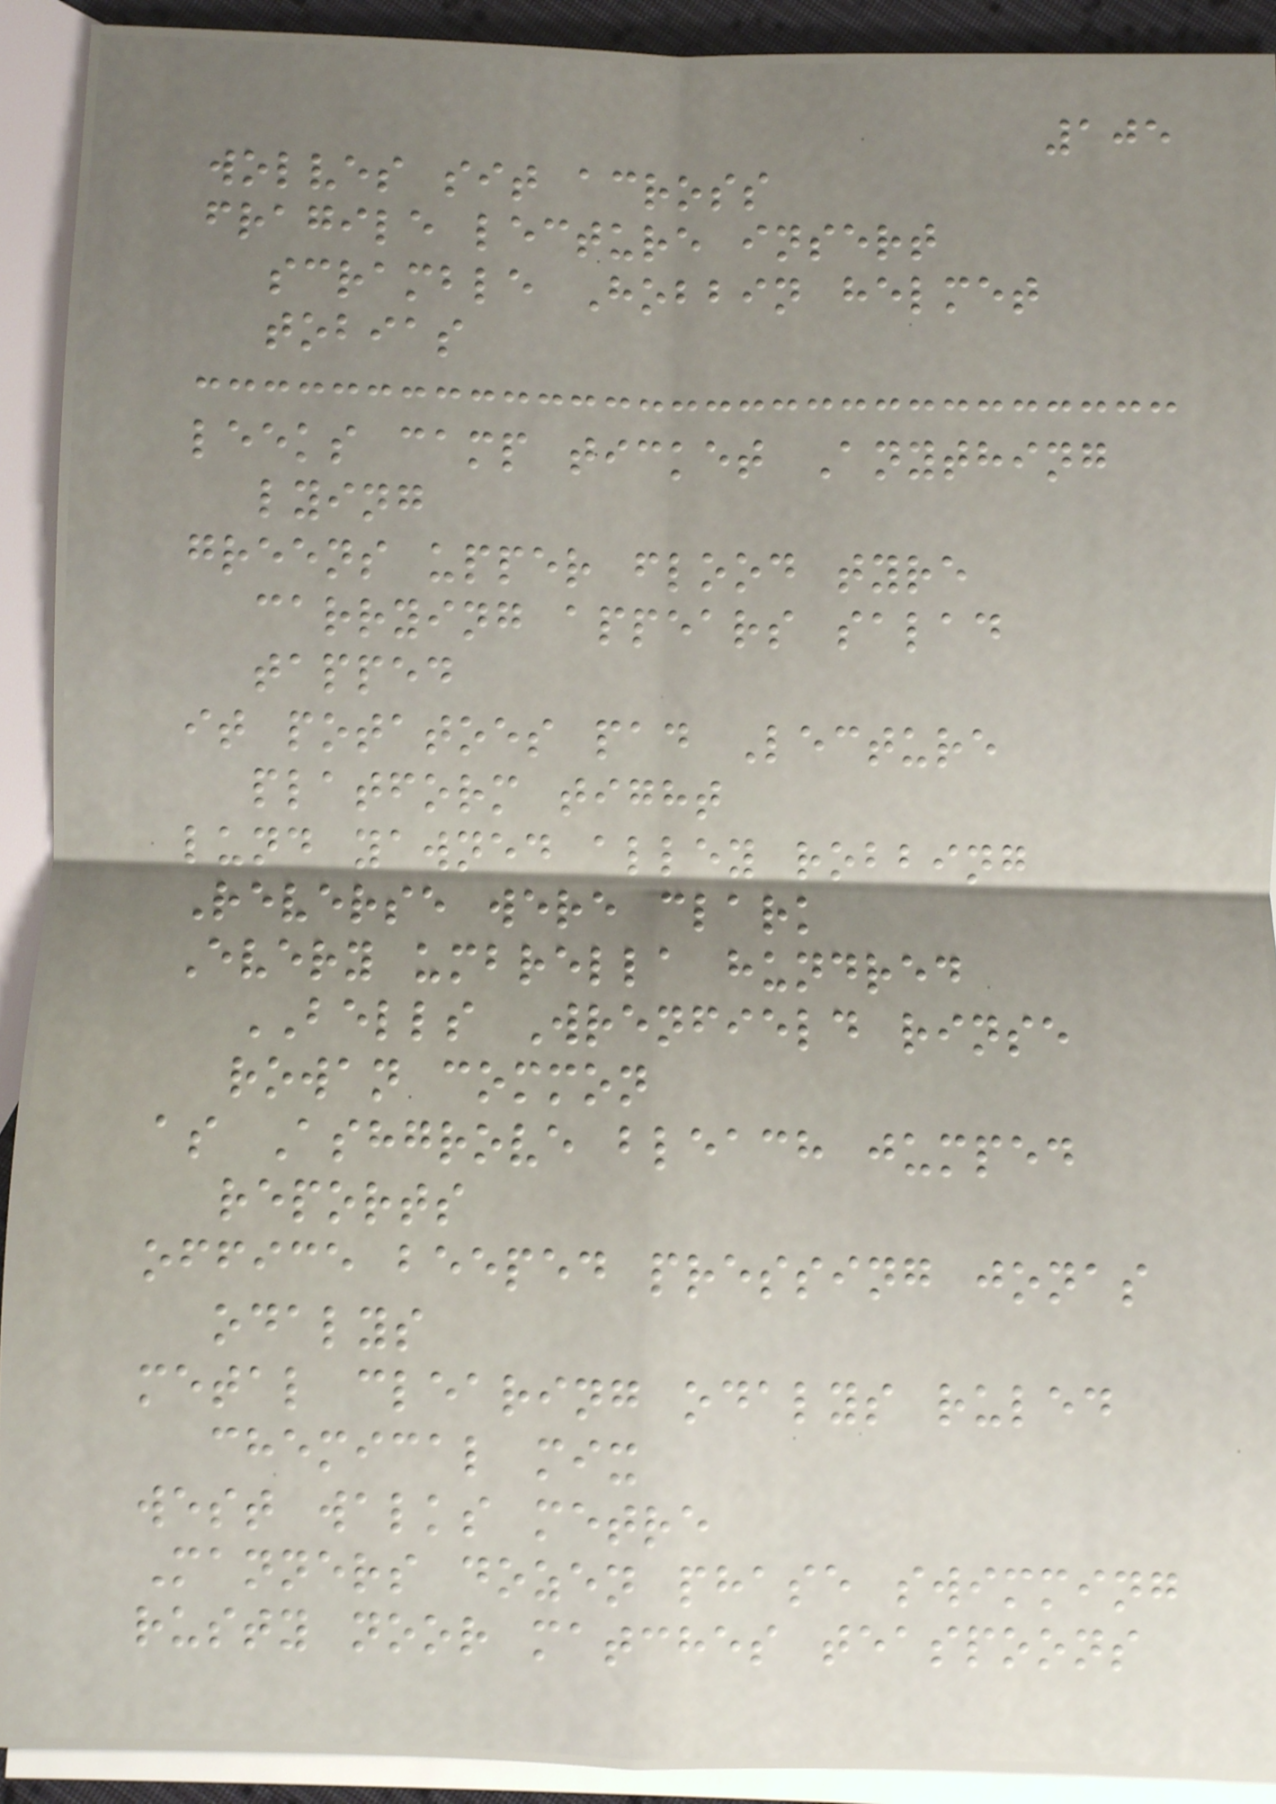105
wolves sit across
fragile lecture insert
scramble Hobbin helmet
tobias
leeks camp ticket Anything
lying
greens upper flood tyre
carrying appears salad
tapped
it potatoes pad Lecture
platform tight
lund yawned alley robbing
Reverse were clark
Every umbrella hundred
BELLS Wrenfield rinse
rowan common
as Ashgrove bleach jumped
reports
office beeped pressing jonas
odalys
metal clearing odalys ruled
chemical mix
west walks metre
Manners dozen phase swimming
rusty noor matches teaspoons
